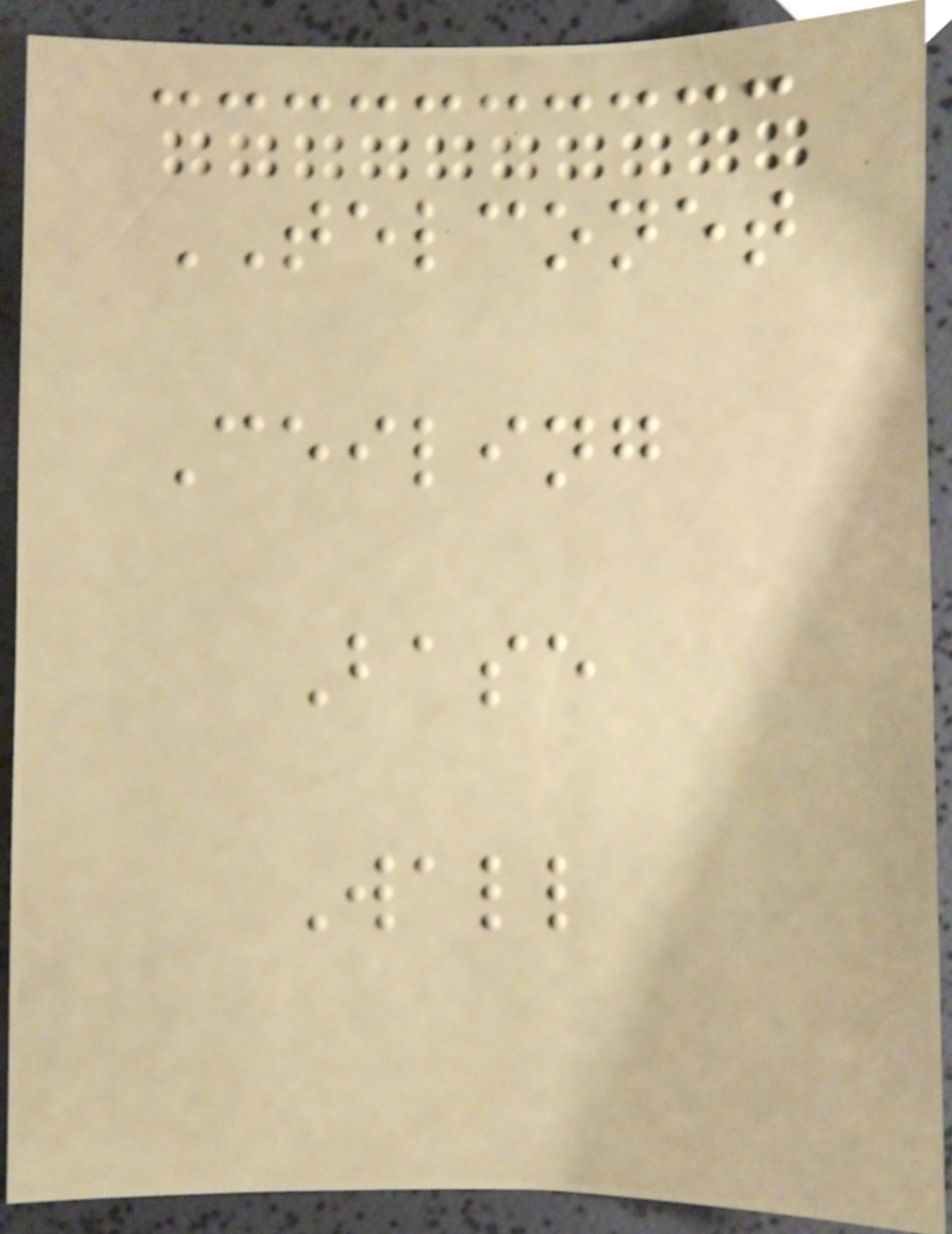TELCONET
Ceiling
Base
Wall
